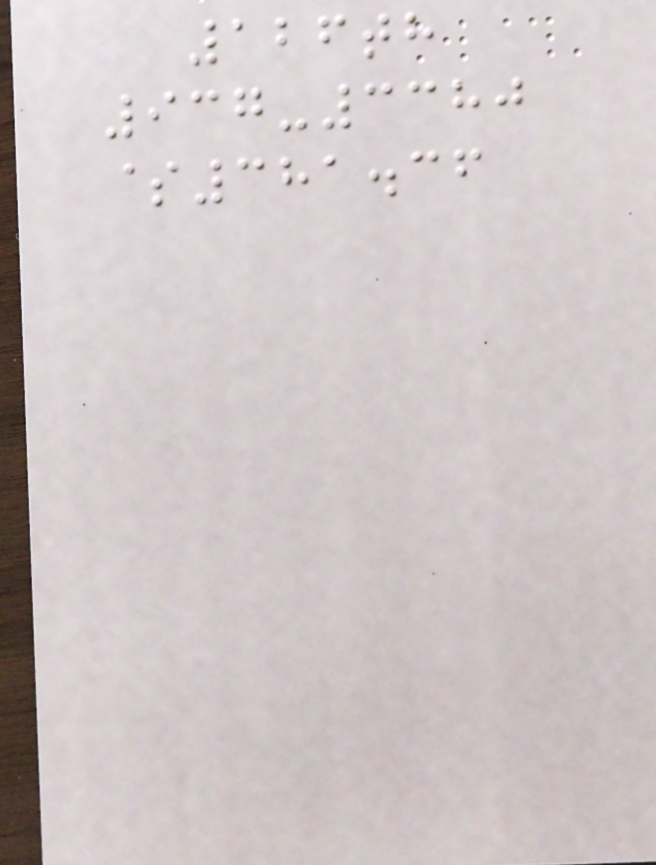126th
937-3380
$381.36
